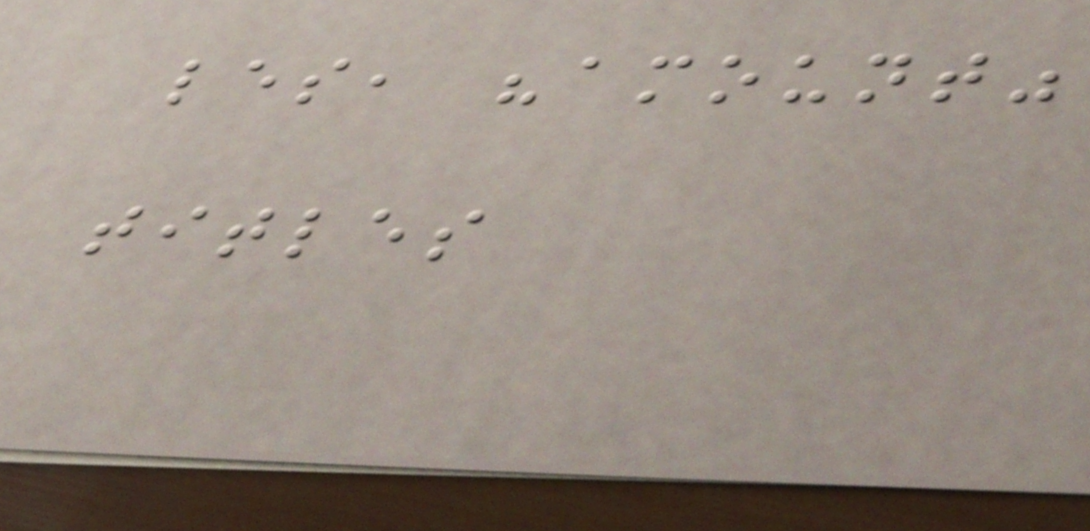les, "amount"
titles
